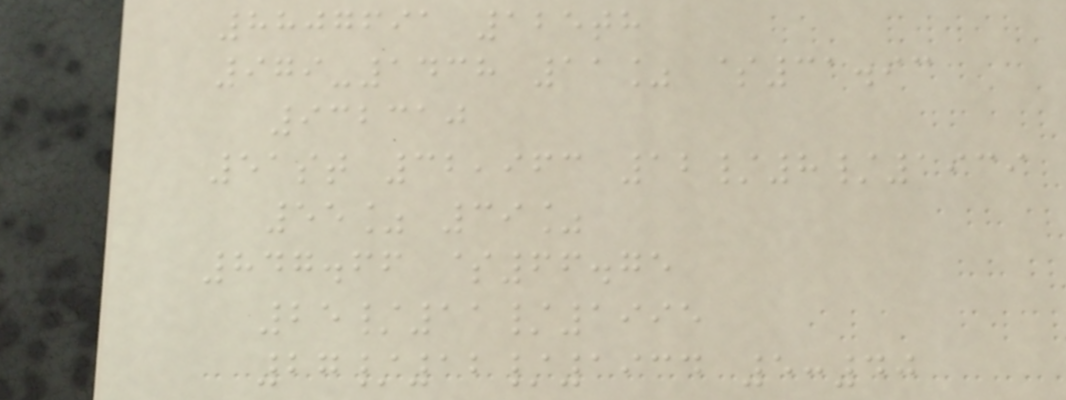8807691 125th
979-1438 11% $31.93
932310
51st 32,963 12/8/1939
55% 39%
847.66 $66.75
25/11/1995
27/12/1934 5:40
